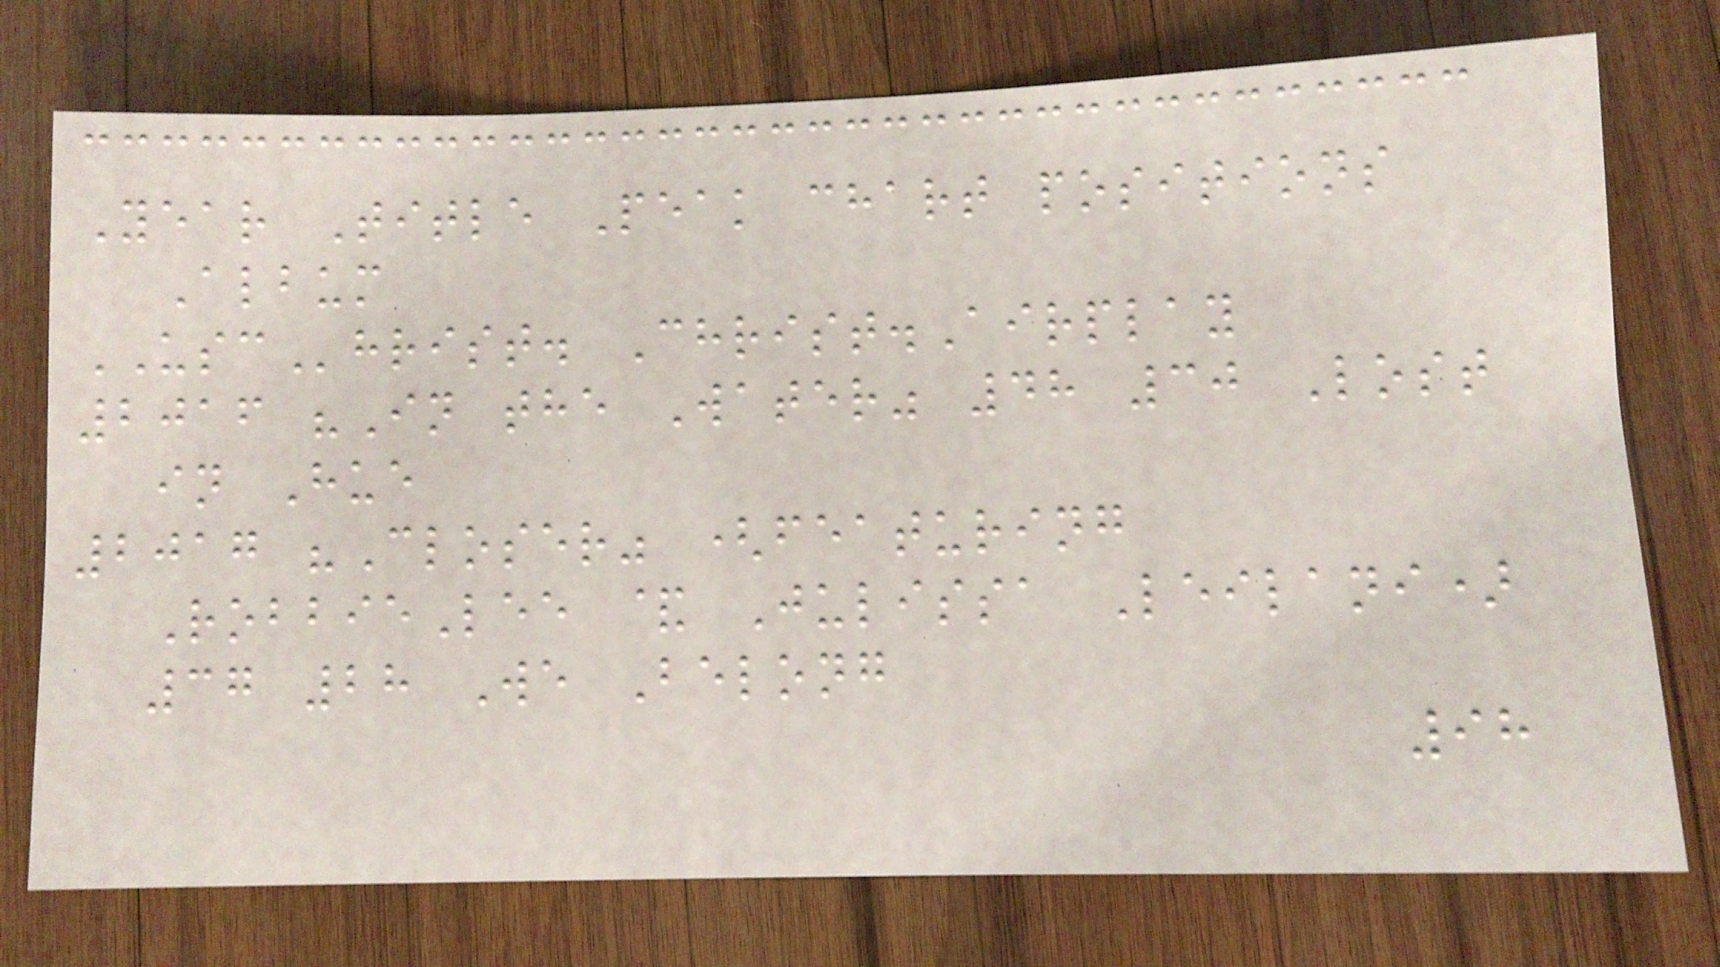Year Title Peak chart positions
Album
USChrist. Christ.Airplay
2016 "In the Water" 48 30 Lost
in Hue
2017 "Closer" (featuring
RobbieLee & Julissa Leilani)
37 28 We Belong
98
